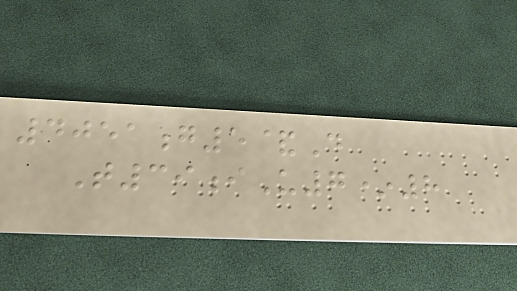4051g5&D
T39iU7*8
